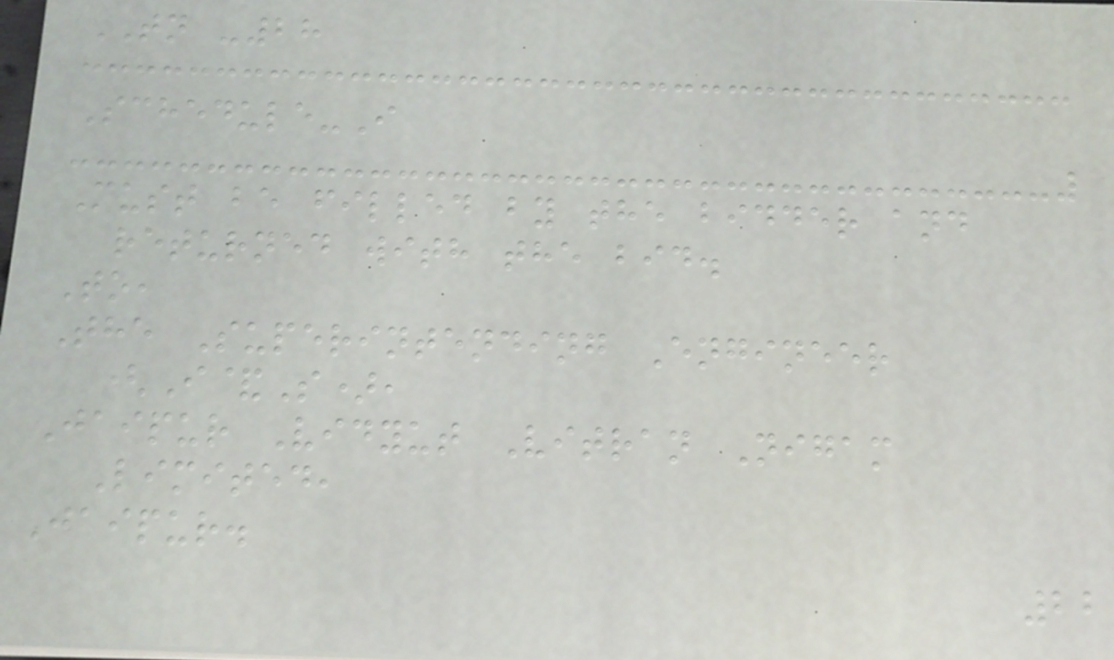TN -28
Schedule-I
Must be filled by the bidder and
returned with the bid.
To,
The Superintending Engineer
(I&S),
Jaipur Vidyut Vitran Nigam
Limited,
Jaipur.
22
